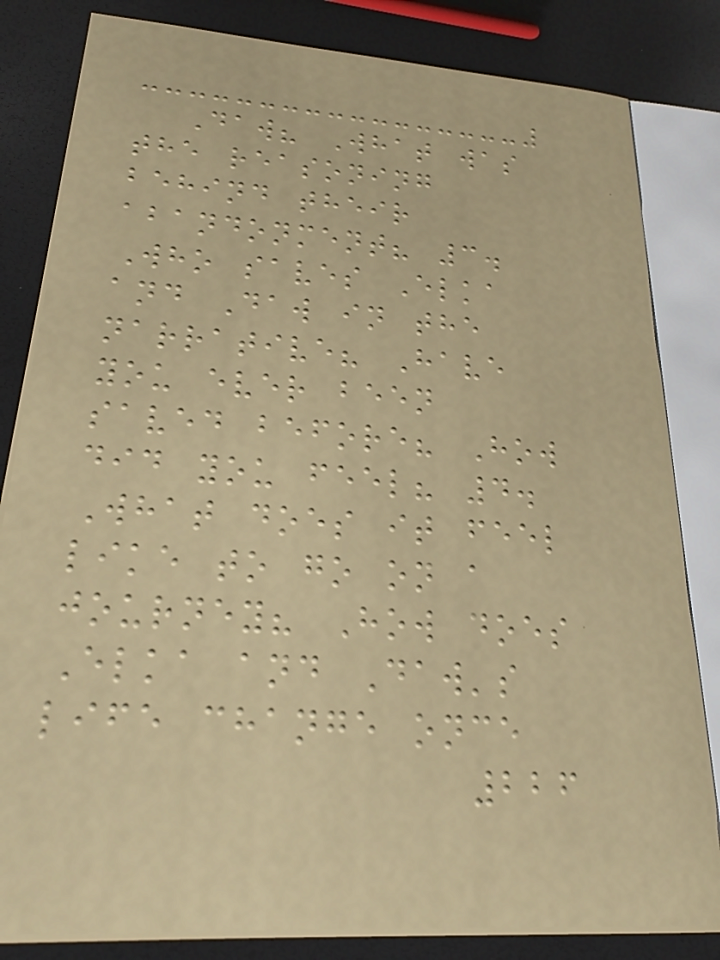Daw? What was
the reasoning
behind their
abandonment? 3.
Who saves Elka
and Daw in the
narrative? Have
you ever been
saved before? How
did you feel? 4.
What does it feel
like to go on a
journey? How does
Elka and Daw's
life change once
226
